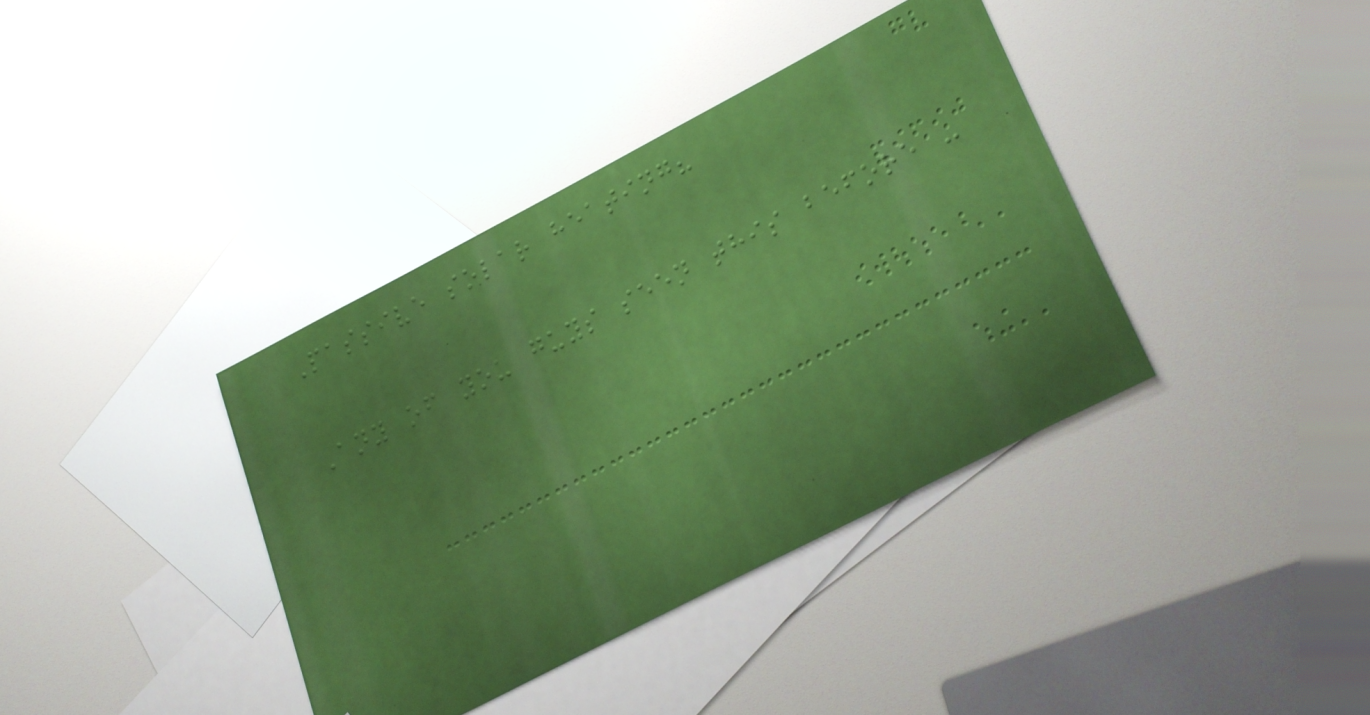Passive solar heating?
Any of you guys seen this before -
